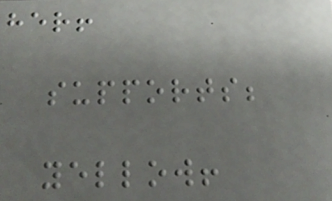her!
supports;
yellow!
